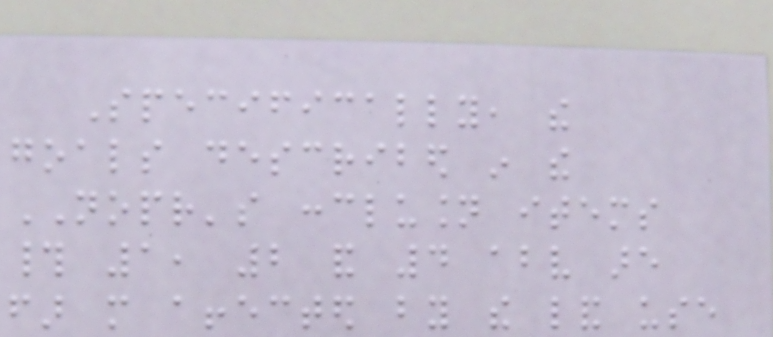Specifically, the
goals described in the
NOPR's conclusion items
# 1, 2 and 4 above are
far more affected by the land use
